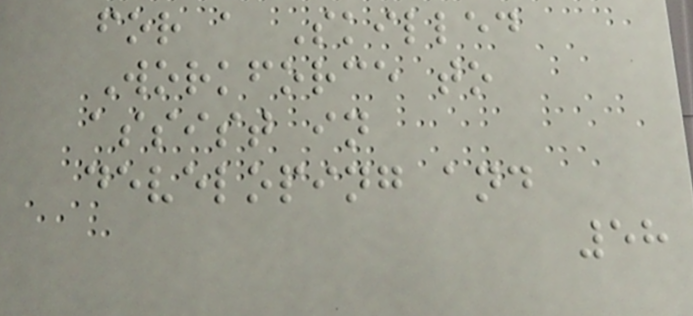for a Skilled
Workforce to
assist in
developing and
58
